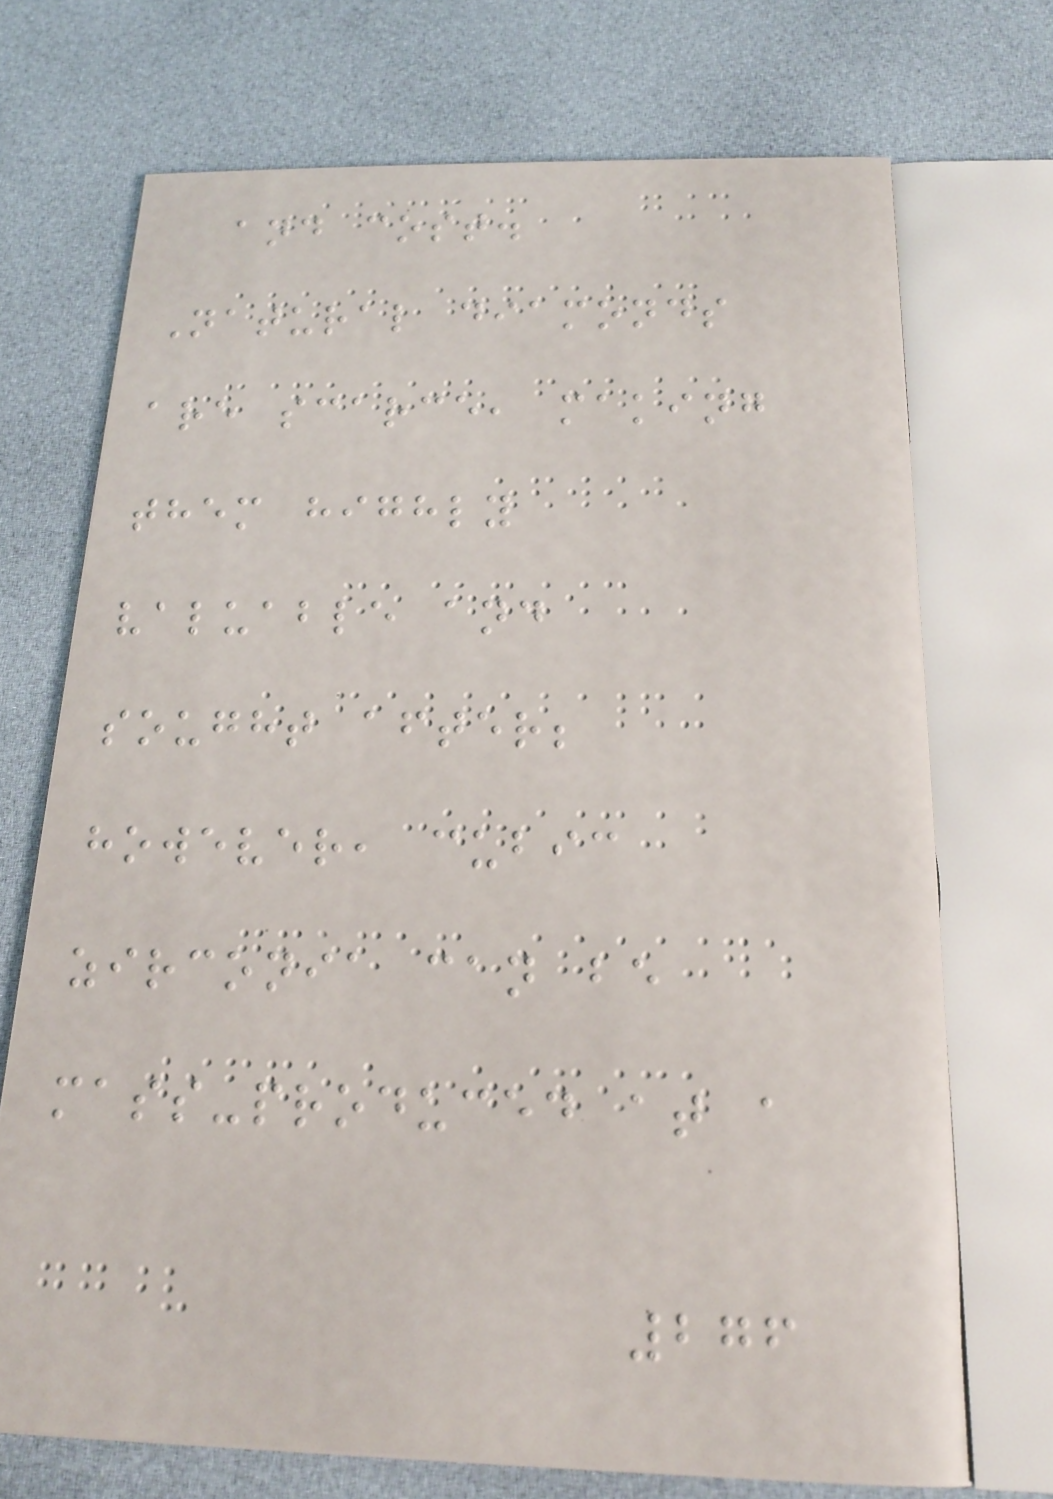and cost.
Natural diamonds
are scarce, making
them highly
valuable and
sought after;
however, cubic
zirconia can be
mass-produced at a
276
